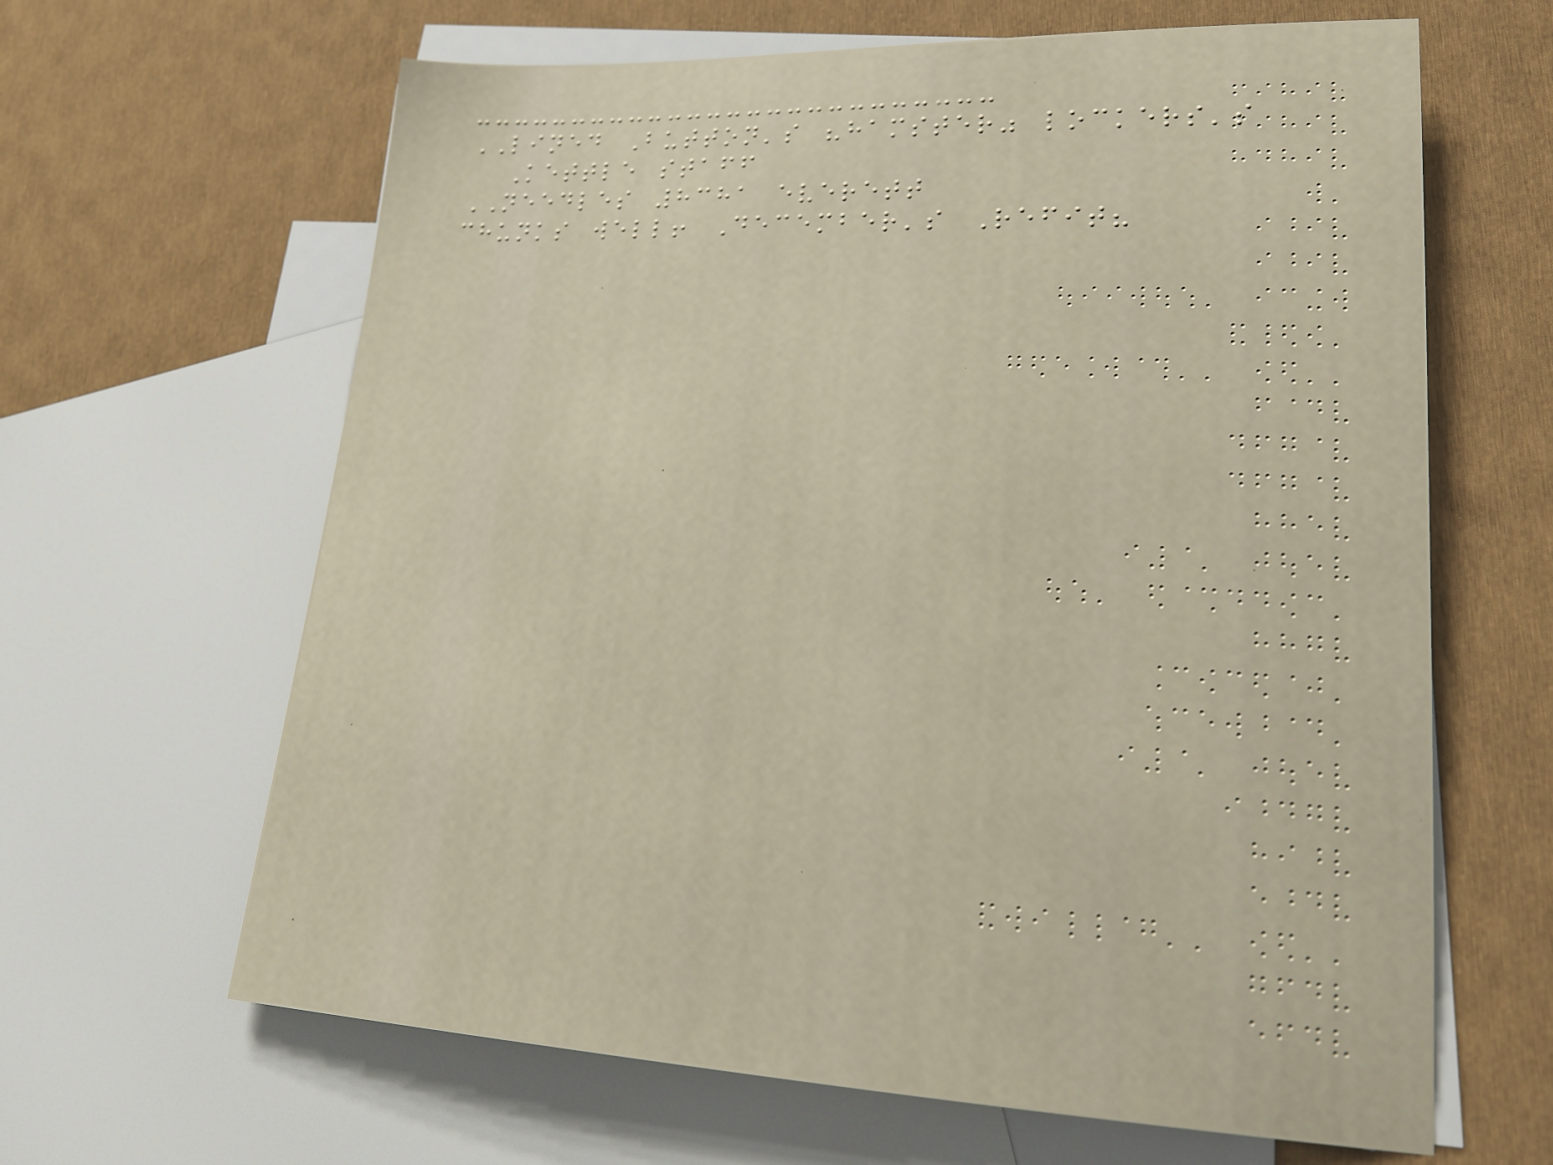LINED Button's "hamster" lockers's
Kettle staff
NEEDLES 8381 everett
chunks well! December's Refit?
